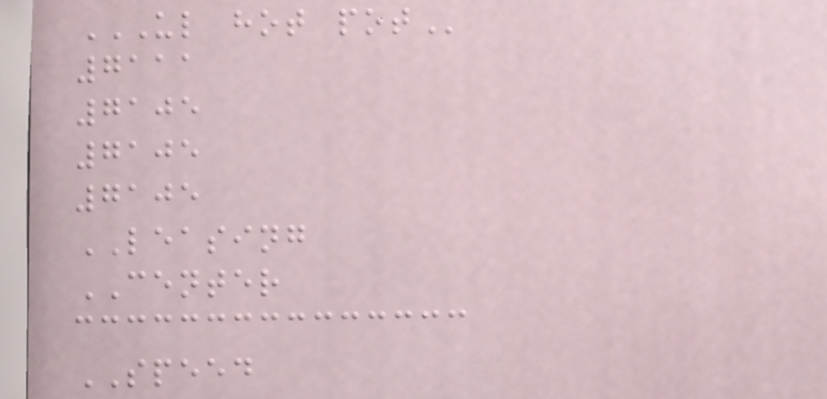UL HOT POT
7111
7105
7105
7105
LEASING
CENTER
SPEED
